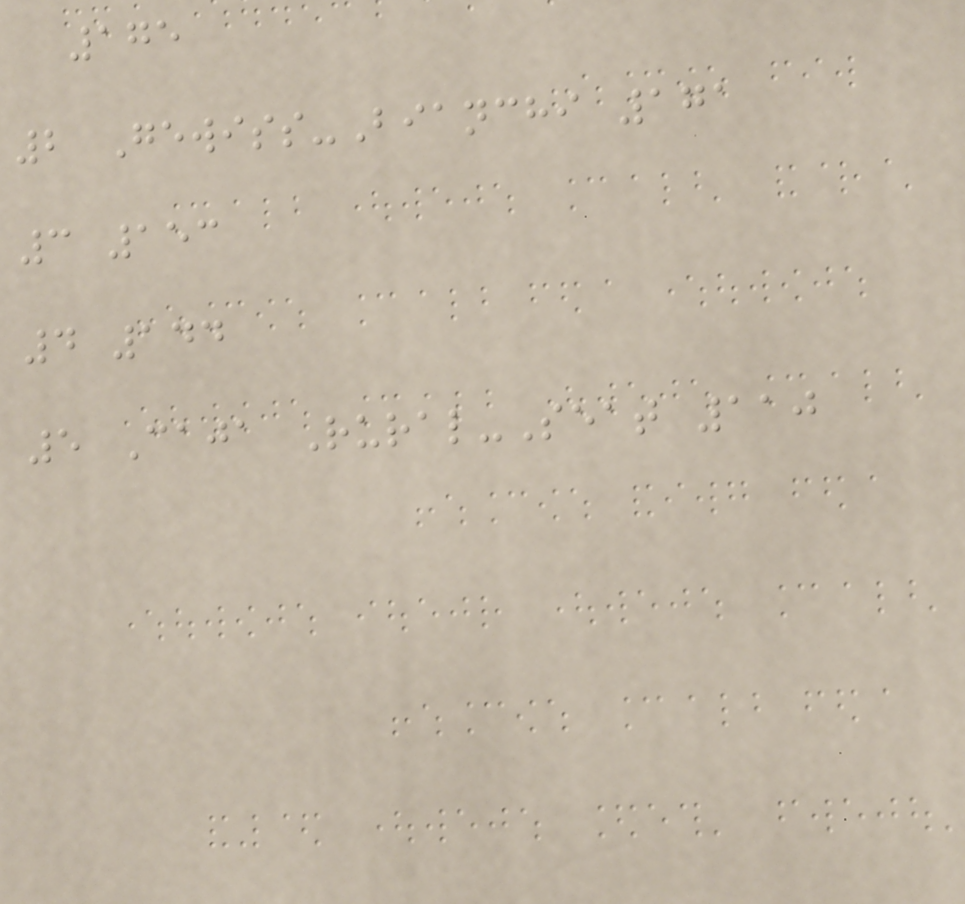175
2 Gewiss-Bianchi 171
3 153
4 144
5 Caja Rural-Seat 110
